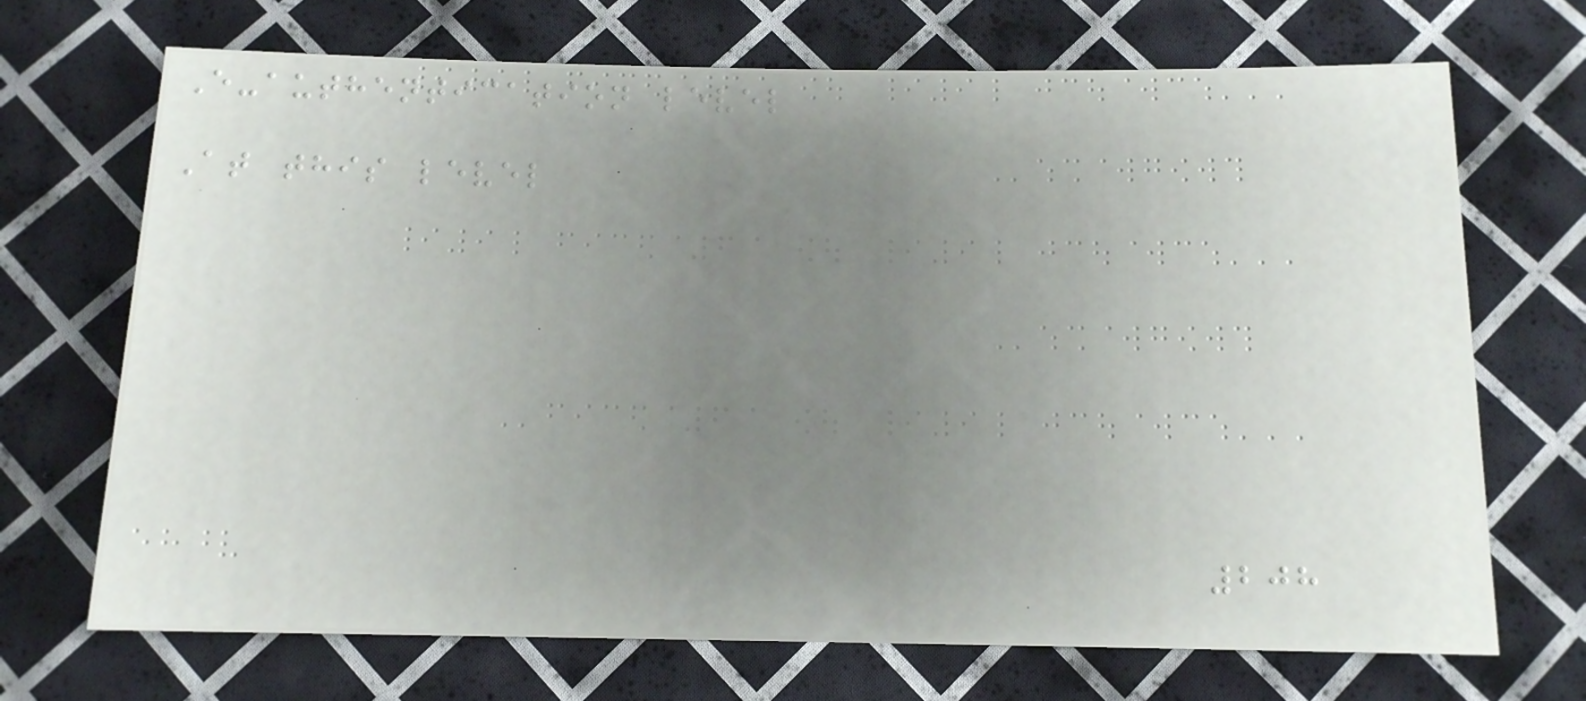E-authentication level
At this level
208
